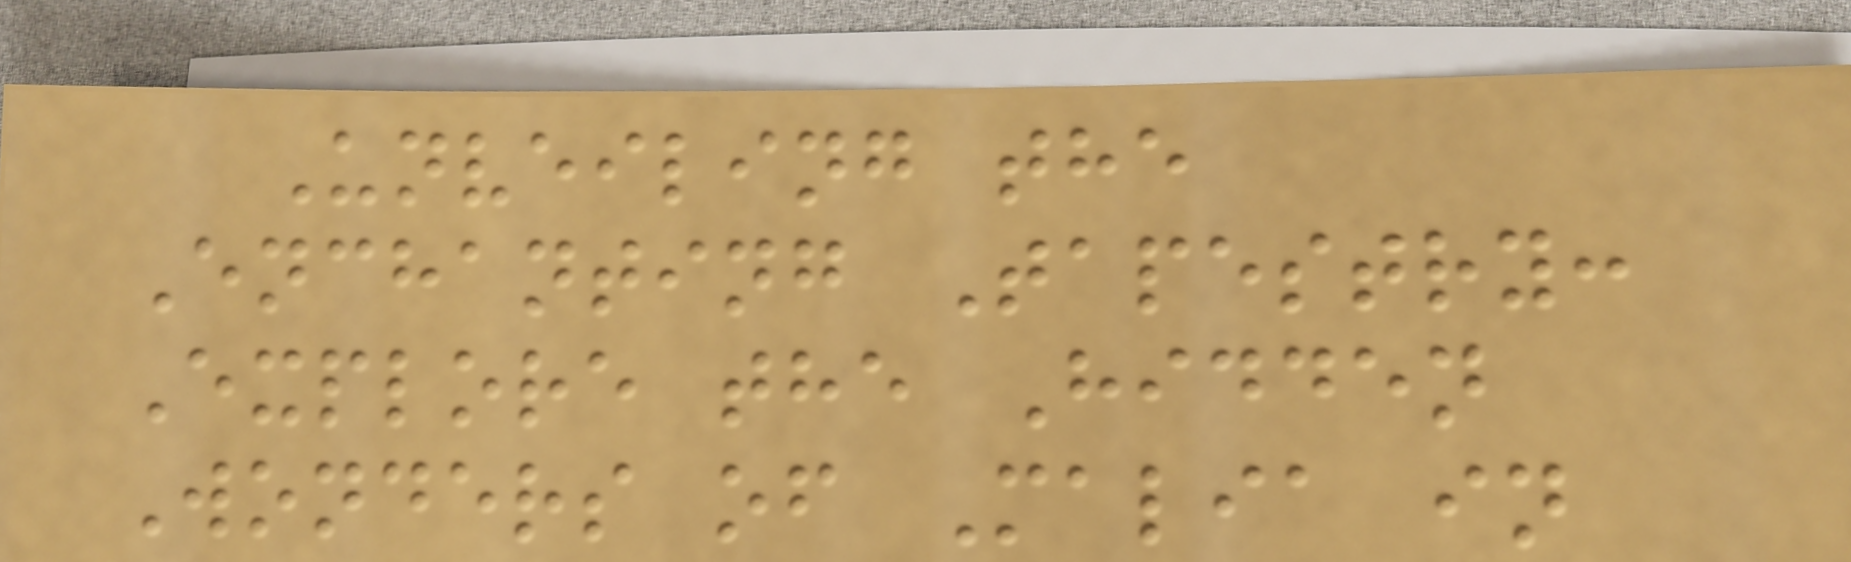Unveiling the
Enchanting Tapestry:
Explore the Hidden
Wonders of Malia in
